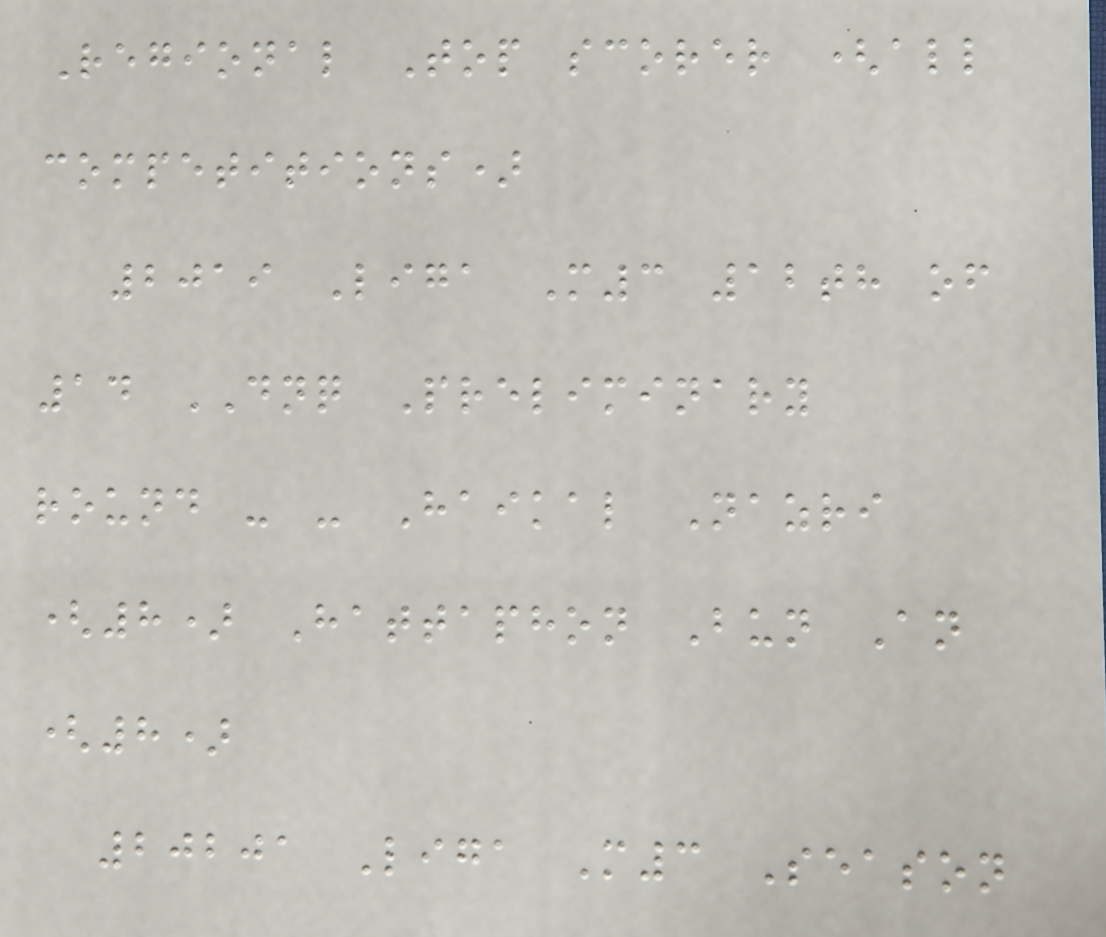Regional Top scorer (all
competitions)
2019 Liga M3 12th of
14 DNQ Preliminary
round - - Haikal Nazri
(8) Hattaphon Bun An
(8)
20201 Liga M3 Season
